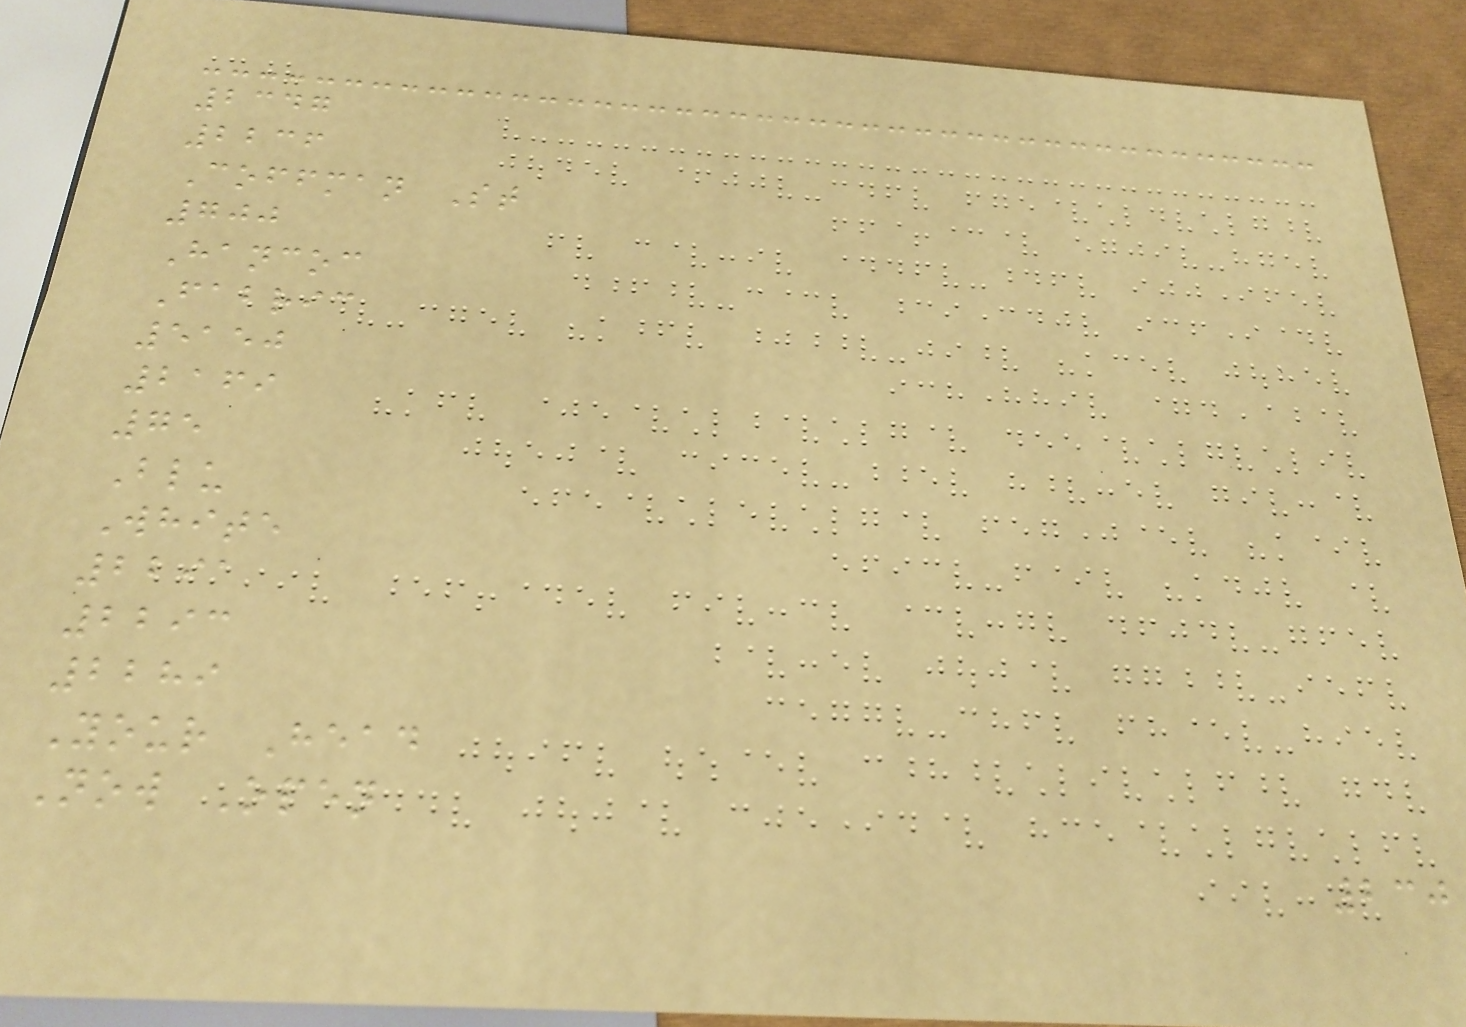2347
2236
Coffman St
700
Hancoc
Fabric
5150
2169
75
Blu
White
2291
2293
2289
Your Head
Now Open
230
